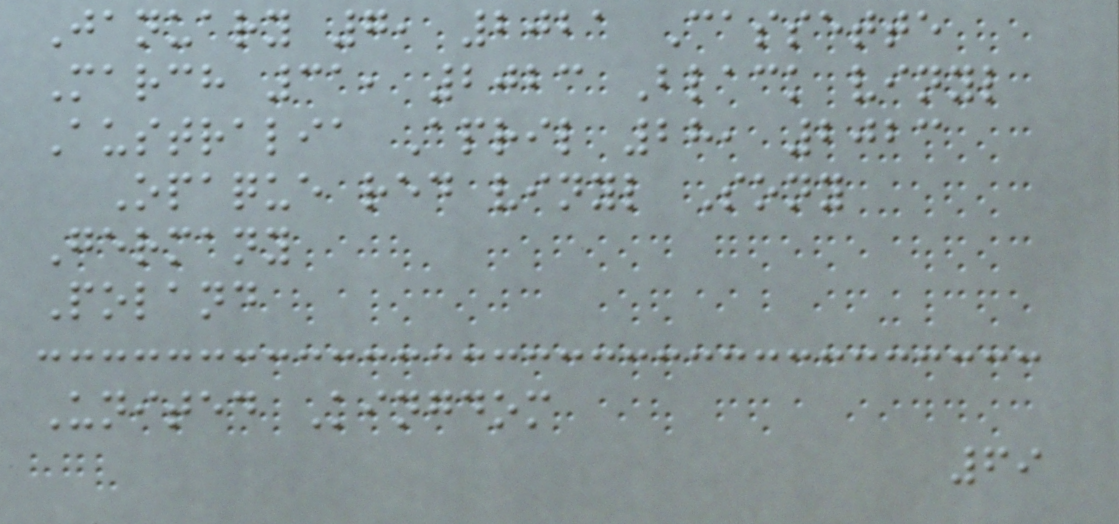January 7, 2021 Cassette
March 31, 2023 Black vinyl
Australia April 28, 2023
Opaque red vinyl Sony
Germany
Poland
United Kingdom
69
